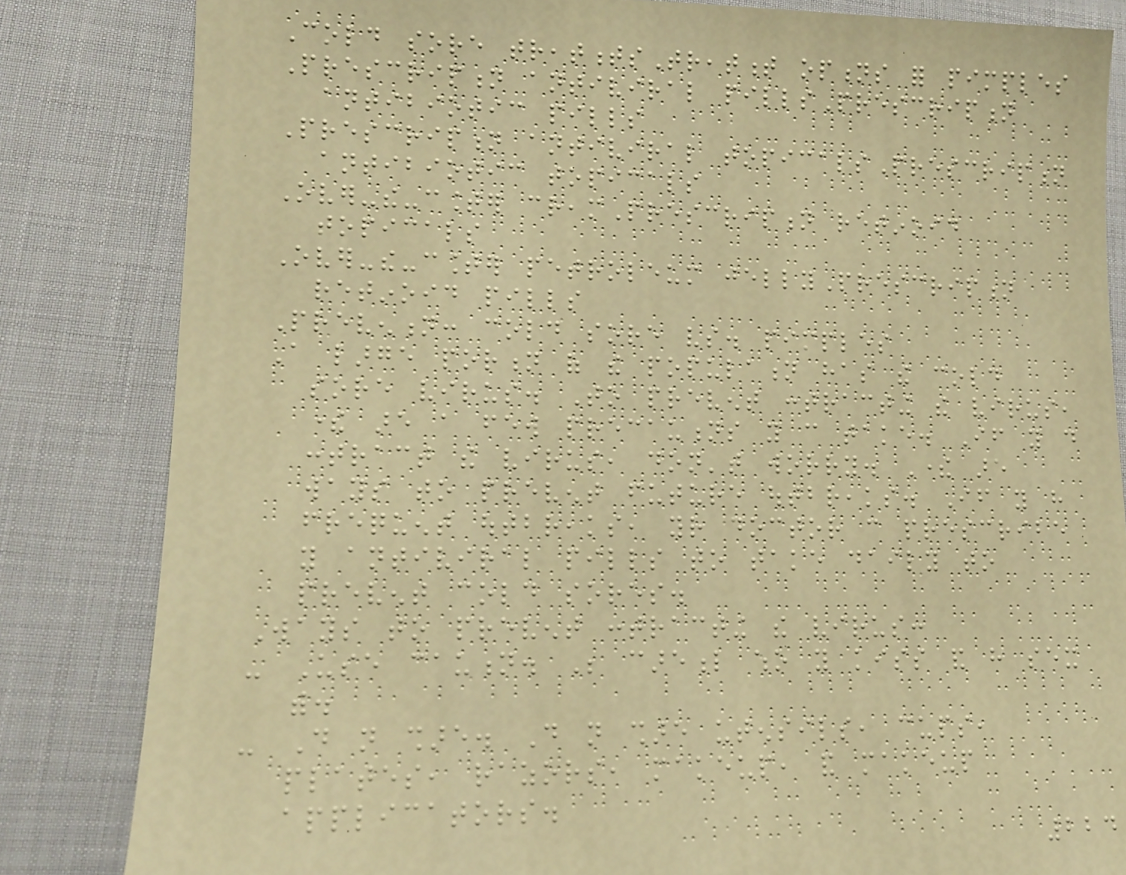Cold sore treatmentsTreatment options for pimples
Prescription antiviral pillsPrescription
antibiotic pills
Prescription antiviral topicalsPrescription
antibiotic topicals
Over-the-counter creamPrescription retinoid
topicals
Over-the-counter petroleum jellyPrescription
retinoid pills
Prevention: cold sore vs. pimples
A large portion of the population has the cold
sore virus. To prevent contracting the virus,
there are a few precautions you can take. If you do
contract the virus, don't worry. There are
ways to prevent future outbreaks. If you have
frequent outbreaks, your doctor can prescribe
you antiviral pills to take daily to
prevent cold sores.
Ways to prevent contracting the virus:
- Use caution. Be careful who you kiss and have sex
with.
- Do not share. Do not share utensils, cups,
plates, razors, makeup, and makeup
applicators.
224
